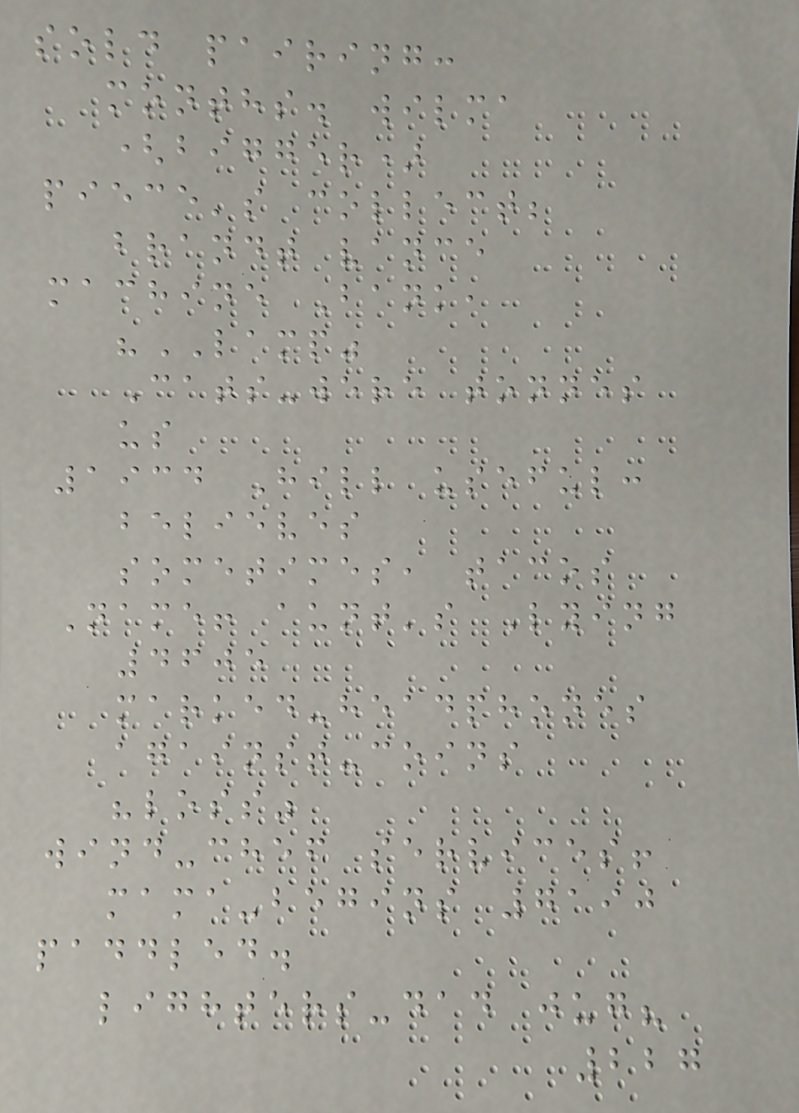sold pairing:
months. wilma
(bigger)
piece's collect;
brandt vance
machine Bank,
"LAMP"
Cats-were tonnes
us
1934 Hill useful:
believes
sometimes, tacos
Name! aunt's Lying
4605
marked-headphones
against-coins
"loss"
wind-chef services!
mama-begins 7190
paddled.
lighters-dad jug?
227
